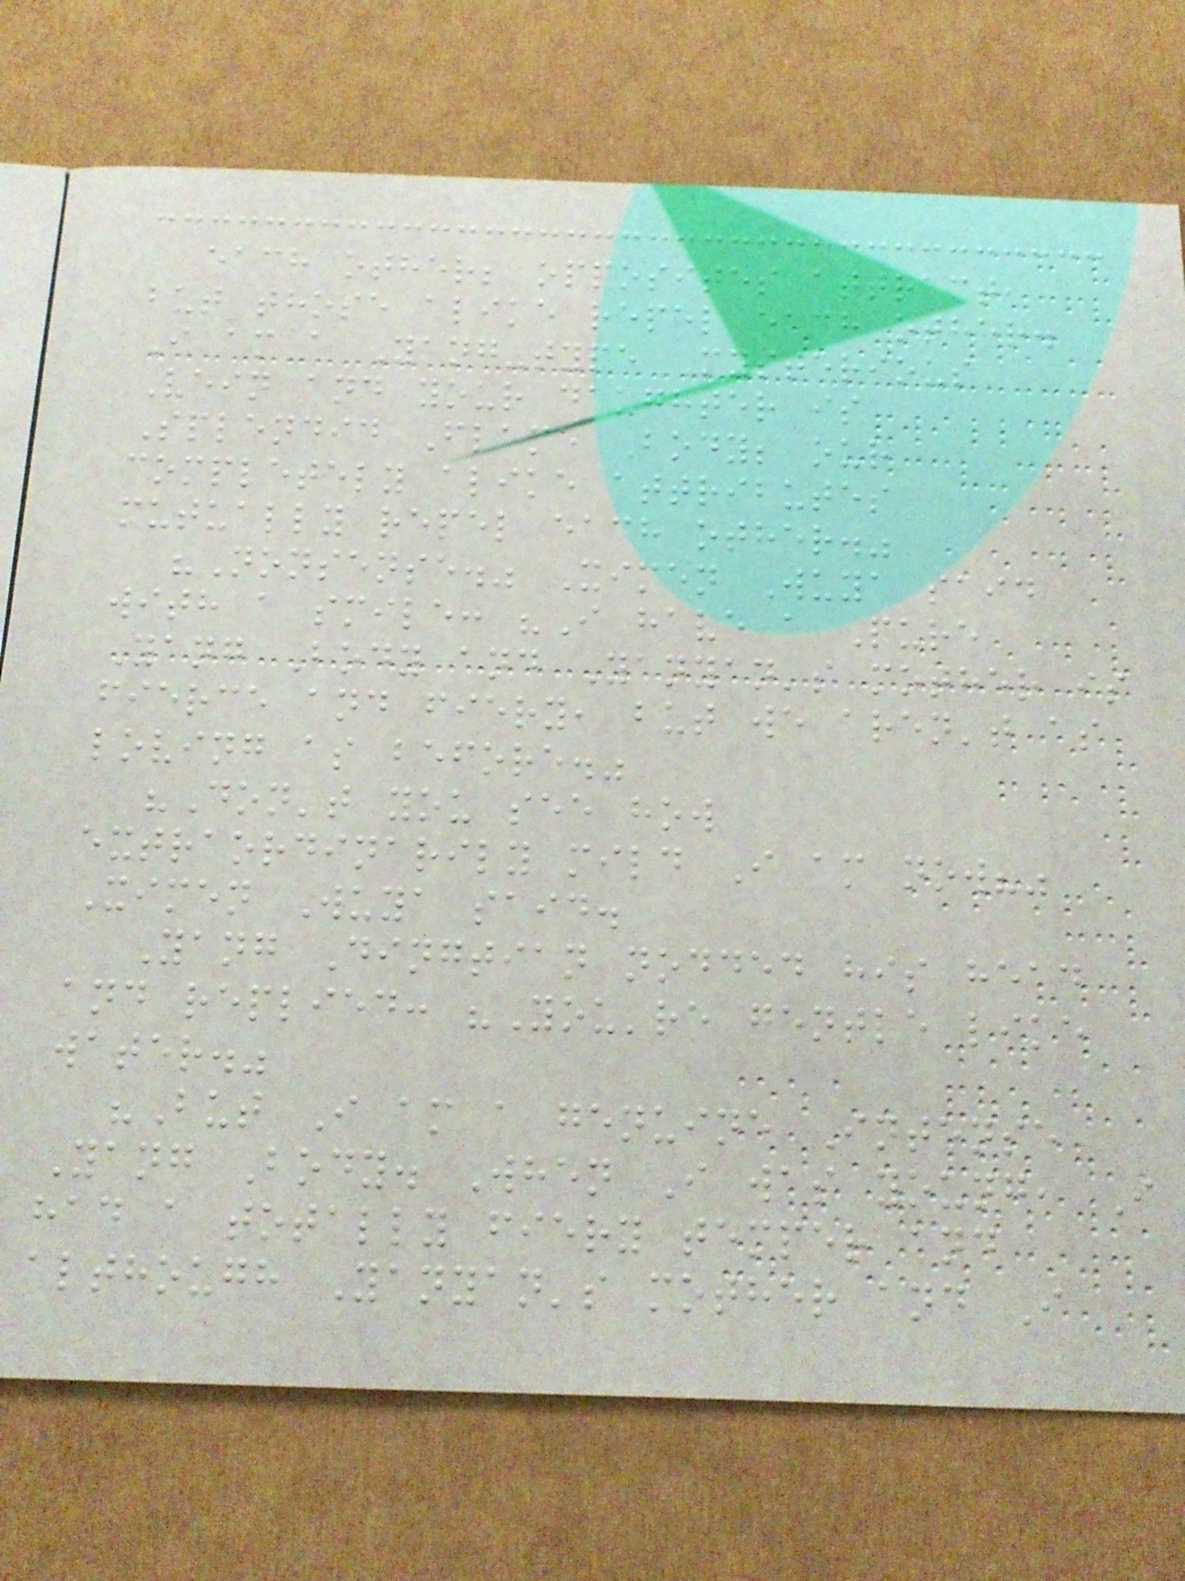each other; opposites attract,
but those alike repel each other.
I am a Yang-type Mysterious
Vein and your daughter is
Splendid Flame Body; our
completely alike attributes
mutually repel each other."
"Nonsense." Ximen Wuya said
with a smile: "I have a Pure
Yang Body and Yanyan's mother is
fierce and fiery, but we aren't as
loving as before."
"Don't you see how
extraordinarily mild I am now?"
Ximen Wuya said.
Yang Dingtian nodded his head
and replied: "You're gentle like
water."
"But I am a genuine Intense
Yang Body. When I was young, I
had a totally fiery temper and
although Yanyan's mother and I
